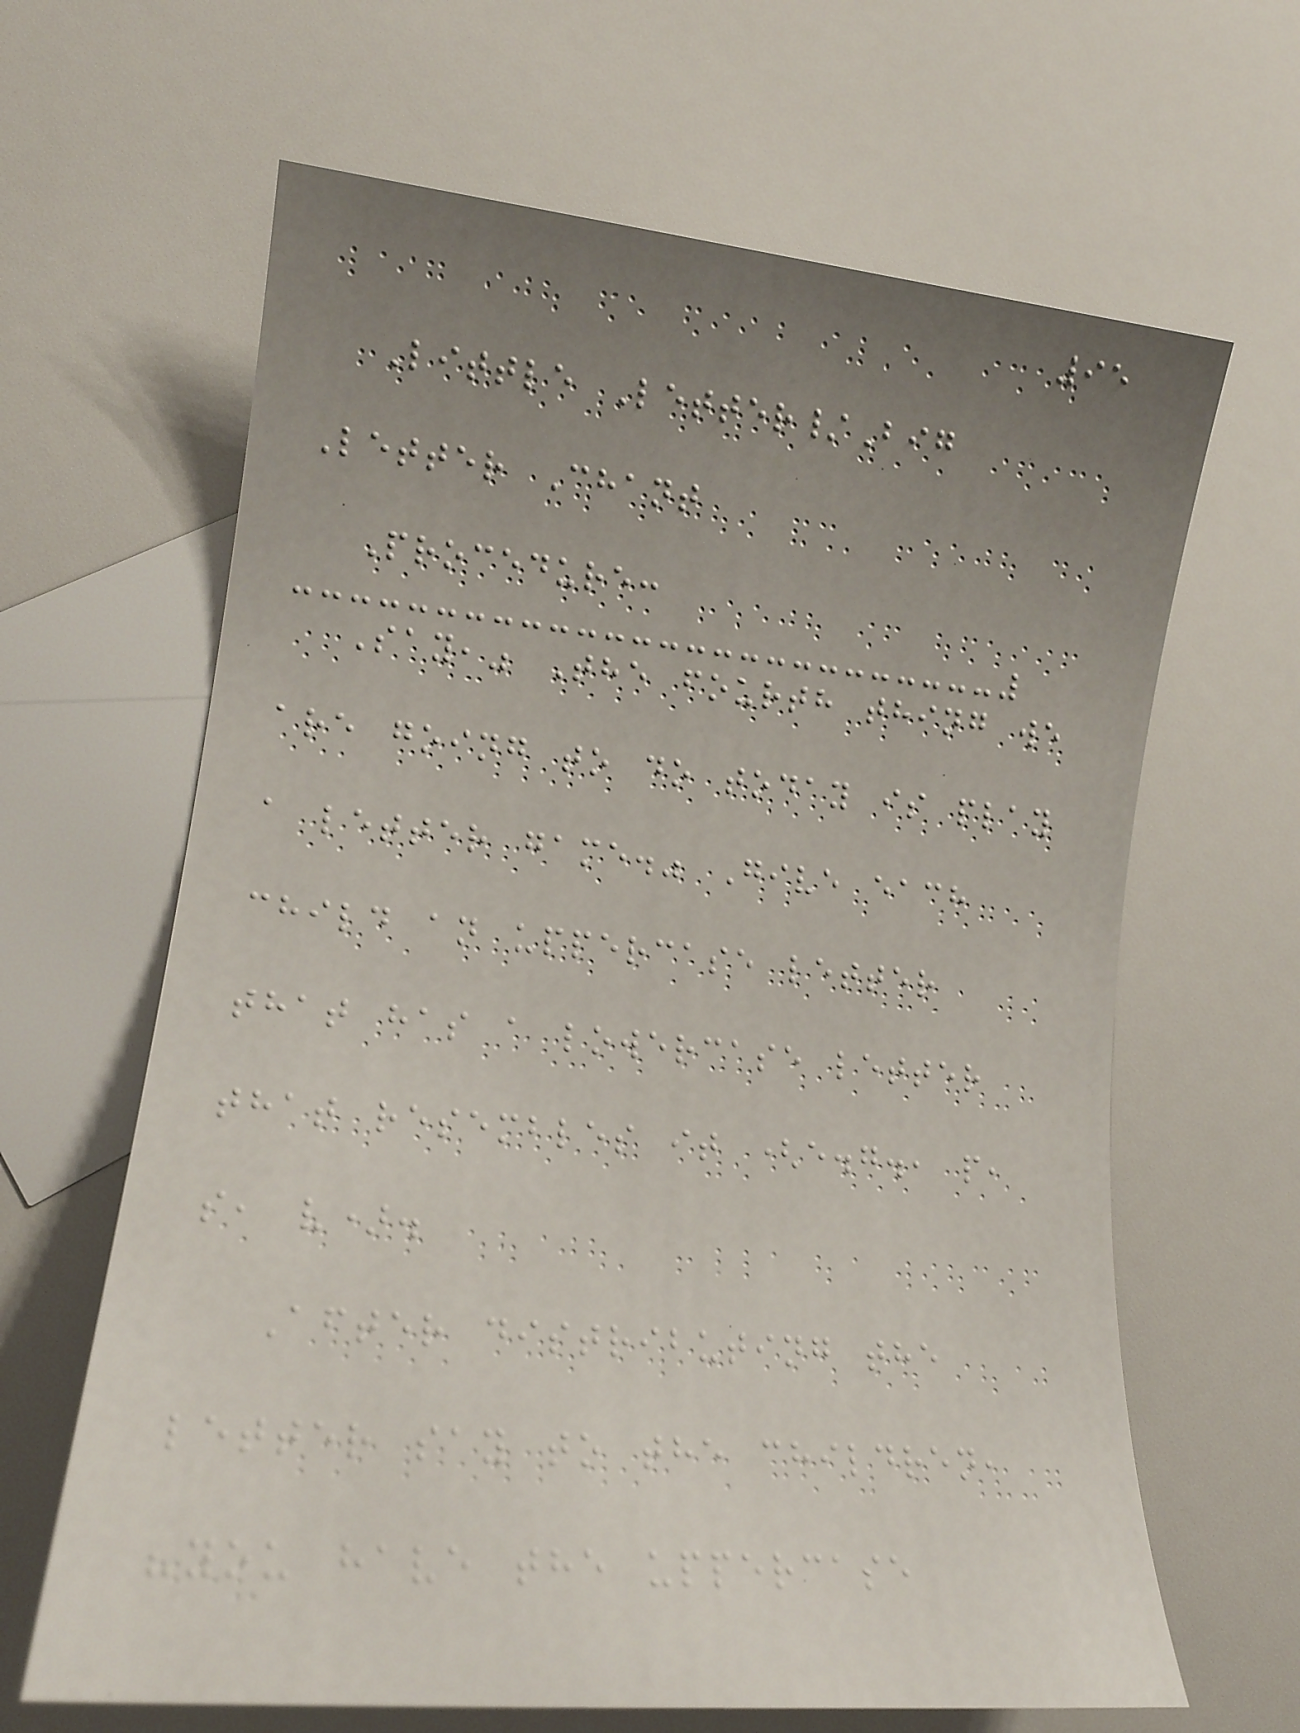95
Little Letter/Big
Letter Chant
Procedure:
Say," The fourth thing we
are going to do today is play
a letter game." Give each
child an uppercase letter
that has a lowercase letter
that resembles it (e.g., p,
s, v).
After distributing the
letter say to the children,
"you have the uppercase
